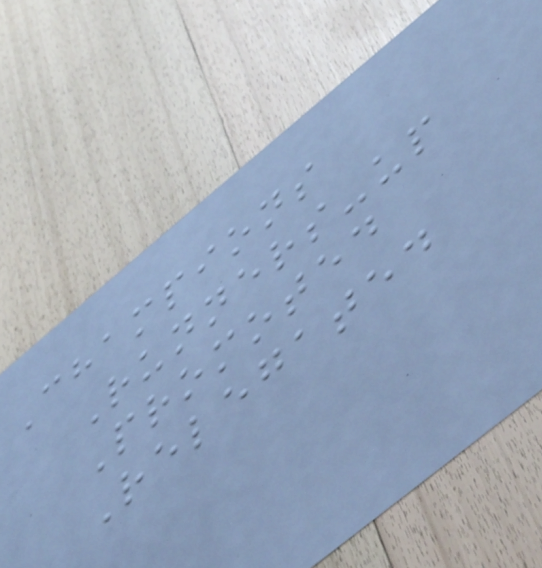Champions
Runners-up
Promoted
Relegated
